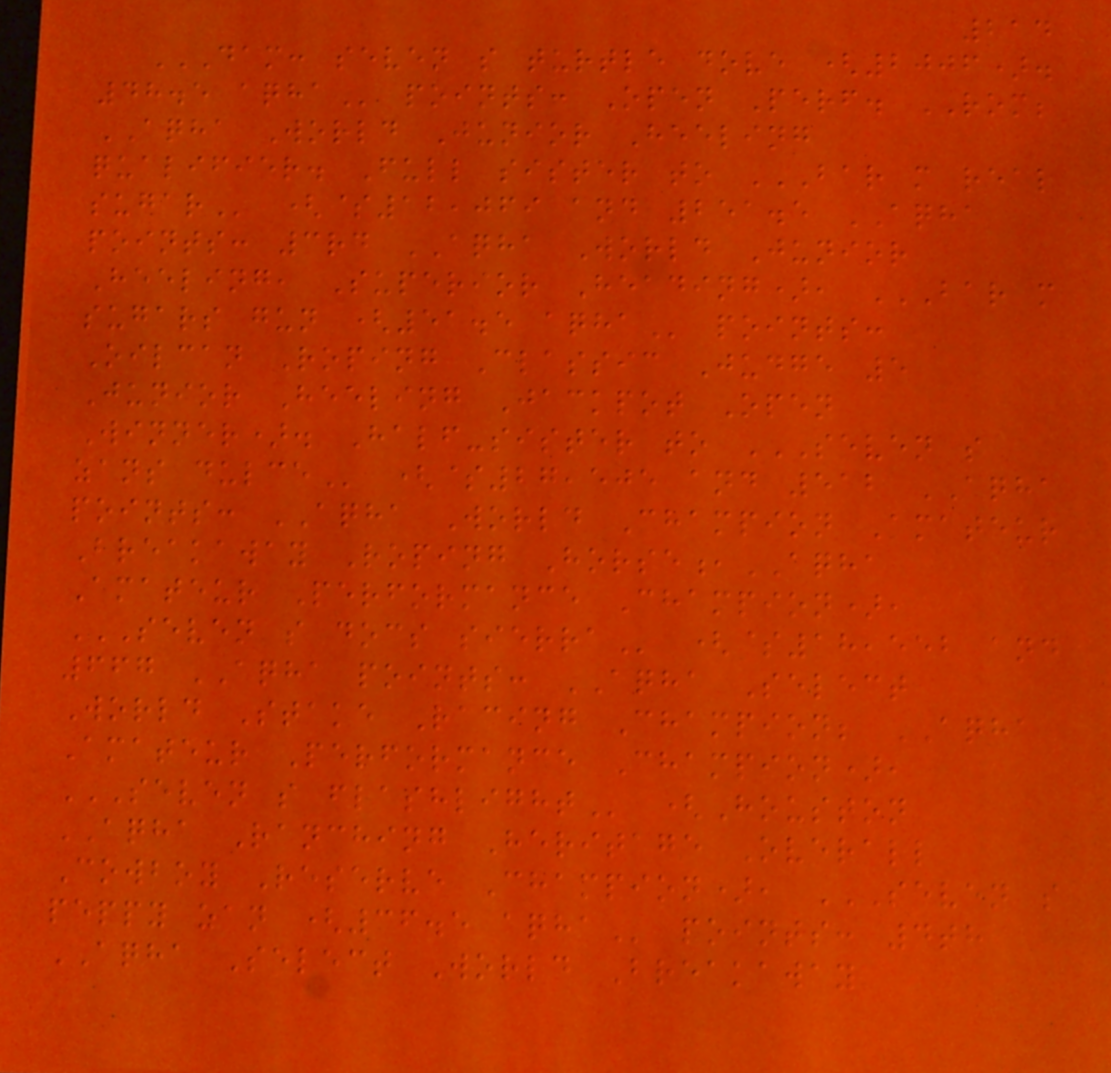214
DAM: SEVEN S TURTLE DOVE (2006).
48.5 AQHA points: Open Perf. ROM;
AQHA World Junior Heeling
qualifier. Full sister to BAR M REAL
SUGAR ($12,069 and 251.5 AQHA
points: 3rd AQHA World Junior
Heeling, Superior Heading), BAR M
SUGARS GUN (51.5 AQHA points:
Oilcan Roping Classic Judge 5
Junior Heeling Jackpot Open
Winner). Half-sister to SEVEN S
ZANS DULCE ($27,505 and 512 AQHA
points: AQHA World Champion Amateur
Breakaway Roping Horse,AQHA
Amateur Performance Champion),
SEVEN S DOCS SIERRA ($18,552 and
667 AQHA points: AQHA Select
World Stake Racing Champion; AQHA
Amateur Performance Champion),
SEVEN S FLASHLIGHT (Houston
AQHA Ranching Heritage Overall
Cowboy Reserve Champion), SEVEN S
PEPPY ZAN (36.5 AQHA points: 4th
AQHA Select World Breakaway
